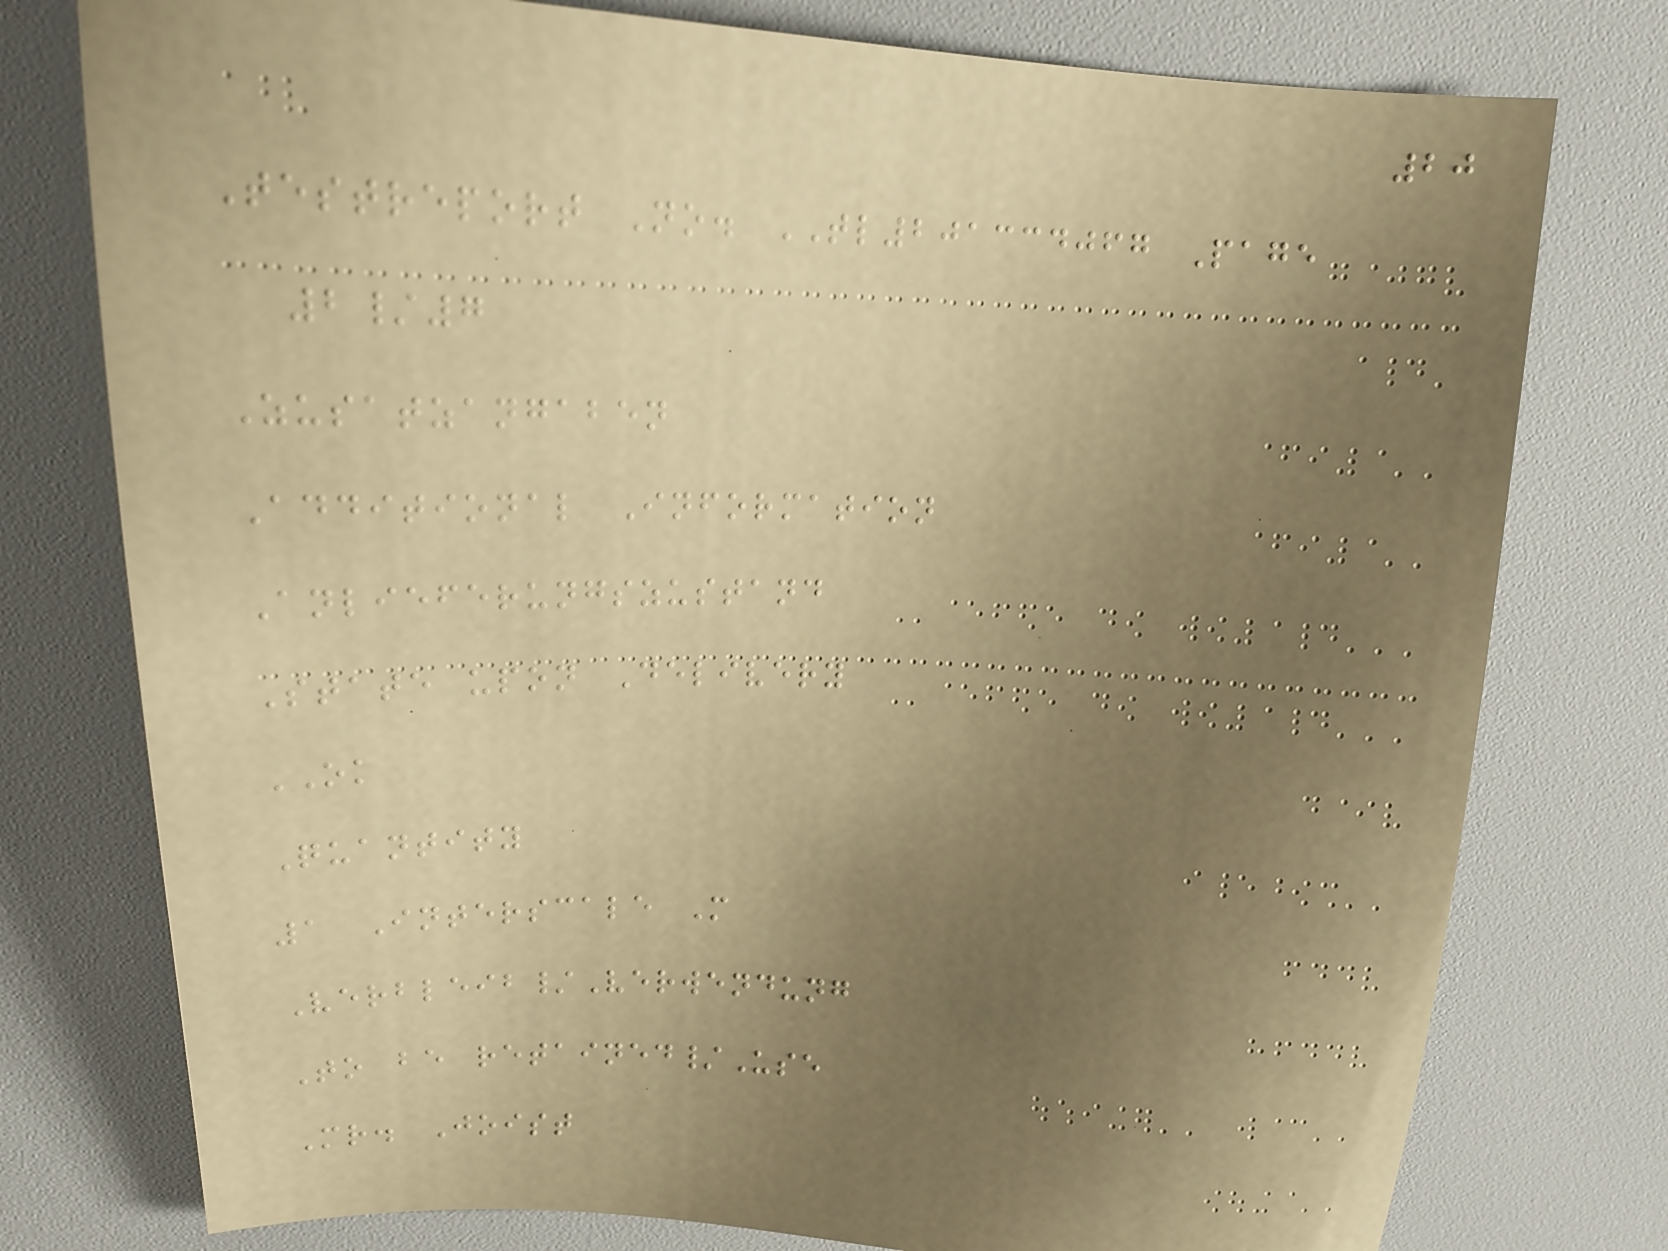20
Testreport No. TL201334067 Page
2/7
Zusatzangaben
Additional Information
Anlieferungszustand
State upon Delivery
OK
Quantity
1 Interscale M
Verbleib/Verwendung
To be retained/Use
Mr. Joist
